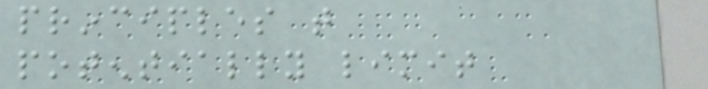principles that
potentially limit
